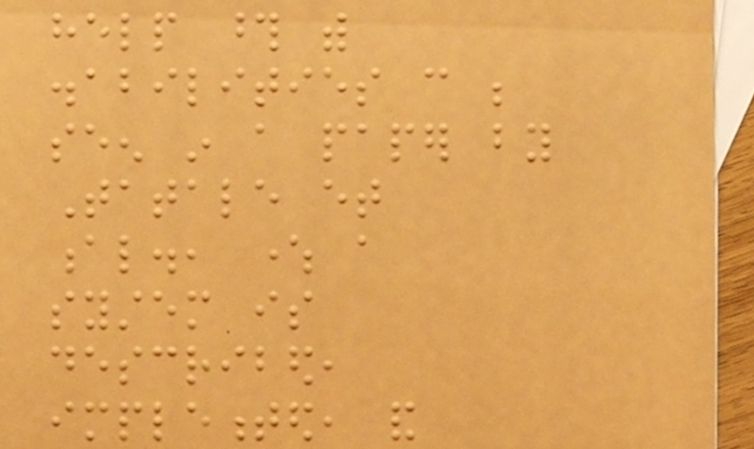help those with
disabilities can be
seen in a paper by
Tatale et
al., where a
system is
described,
implemented, and
